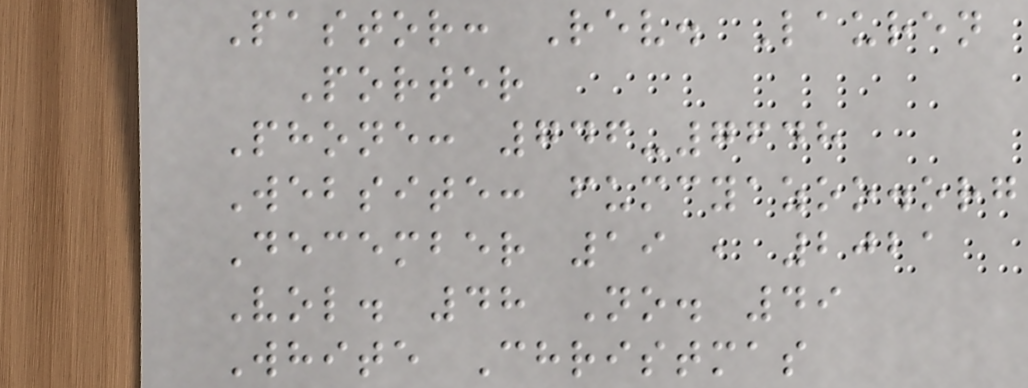Pastor: Rev. Lauren
Porter
Phone: 746-7648
Website: fumcyazoo.org
December 19 , 2021
Vol. 48 No. 49
White Christmas
